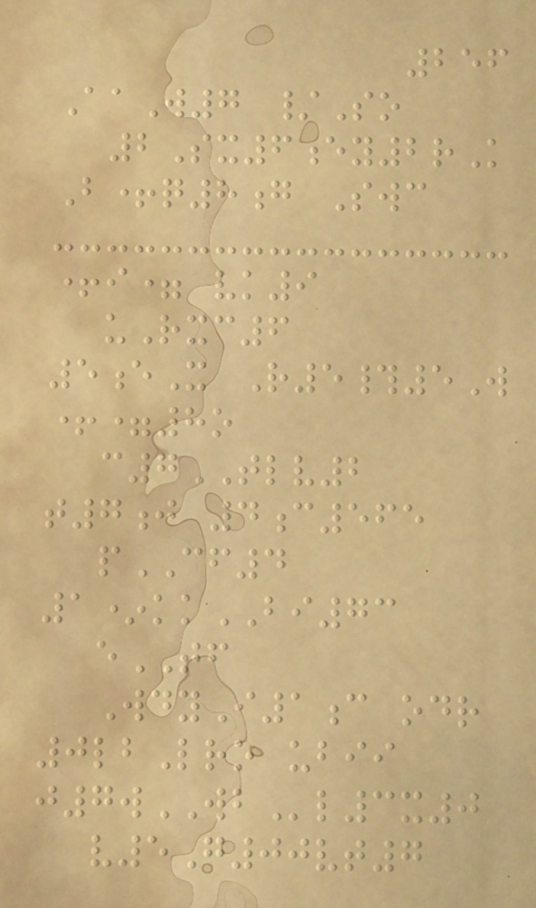256
AaW7 /So
2Sx6ey2rK
B+q8g Swc
+i= vk9
uRxc6
5eX R5#5W
+=8o
c7TLV2
t7j 4c565
pCF4
1*kkBI73
eTF
WdyI1c odr
0lbLro ubii
j7wWBl3x0
v5G00vt7
